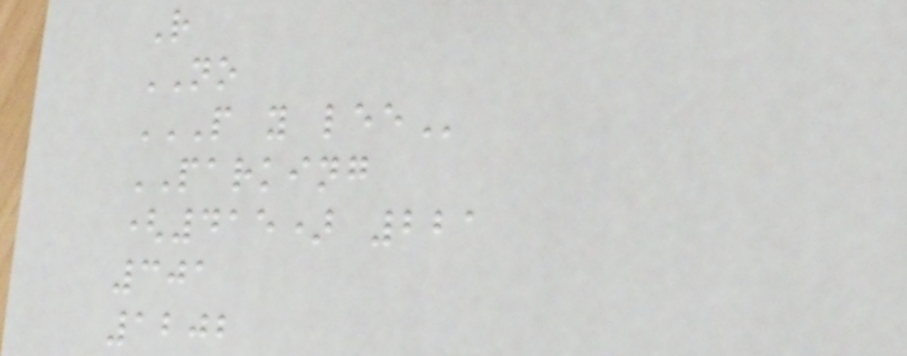R
NO
P Y LEE
PARKING
(415) 221
301
1202
